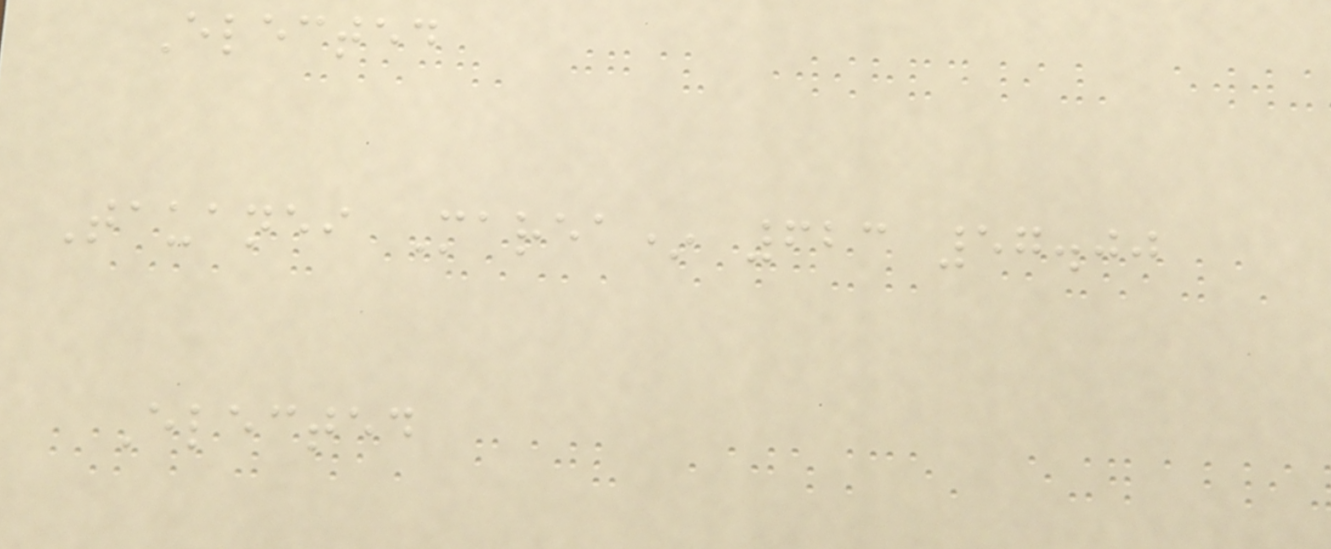Elected
Tauanei Marea* 623 57.00
Elected
